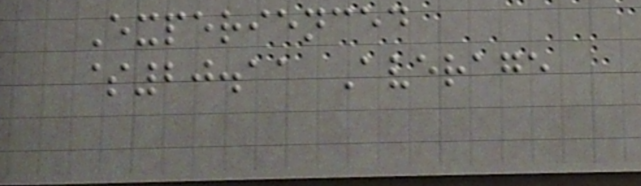Experienced
$20.11 Average
